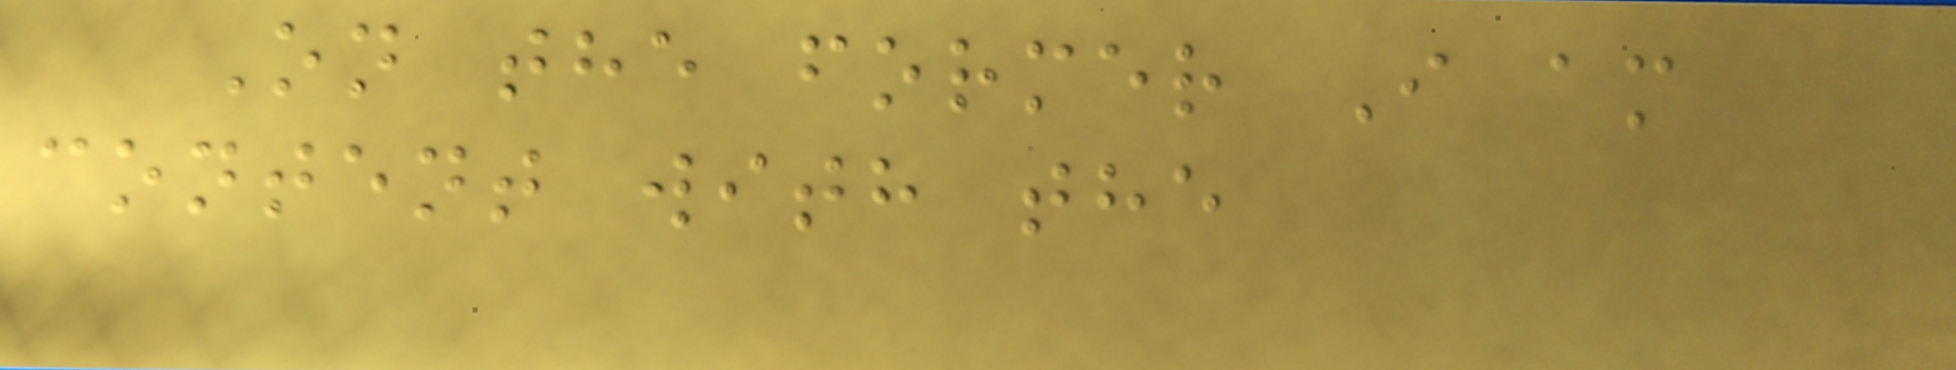On the former I am
content with the
